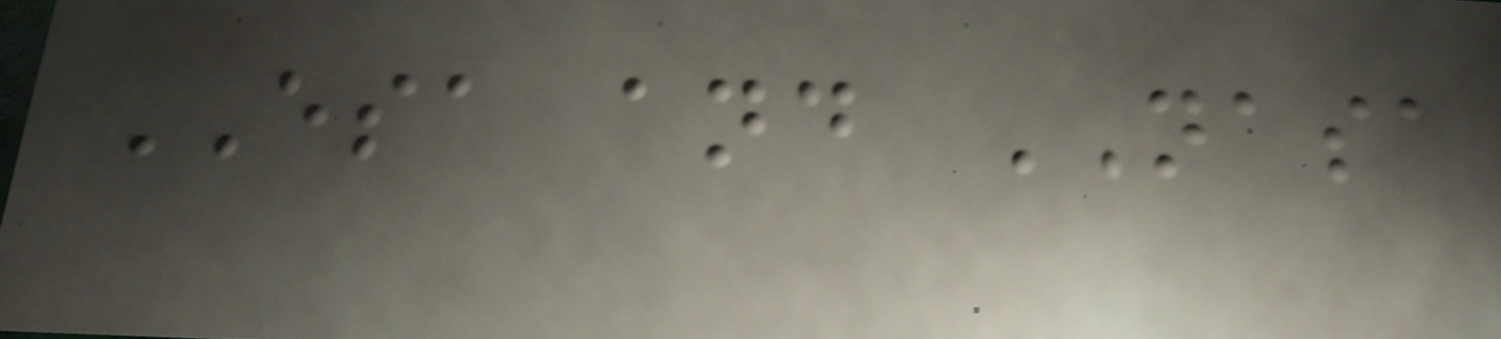ESA and NASA
